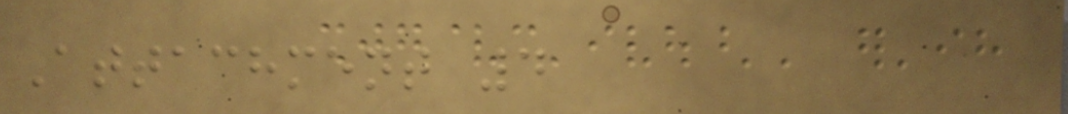Attachment 4
